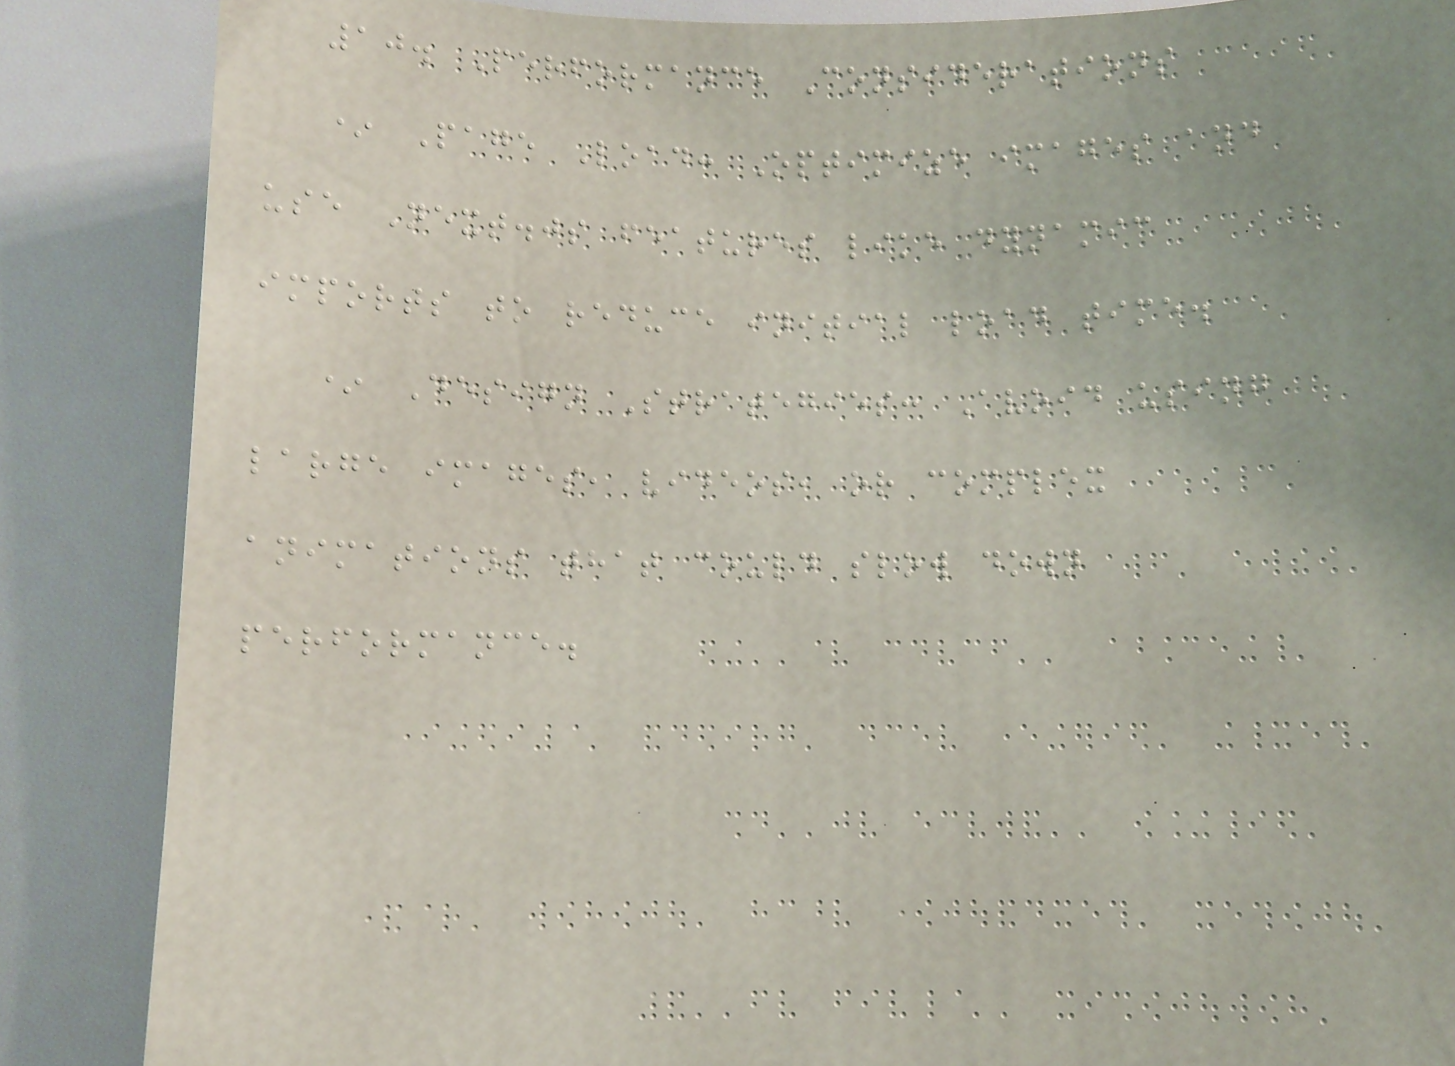10. Performance Considerations
* Page Load: Optimize images and
use Next.js features like dynamic
imports to reduce initial load time.
* Design Strategies: Avoid using
large images, videos, or complex
animations that could slow down
performance.
